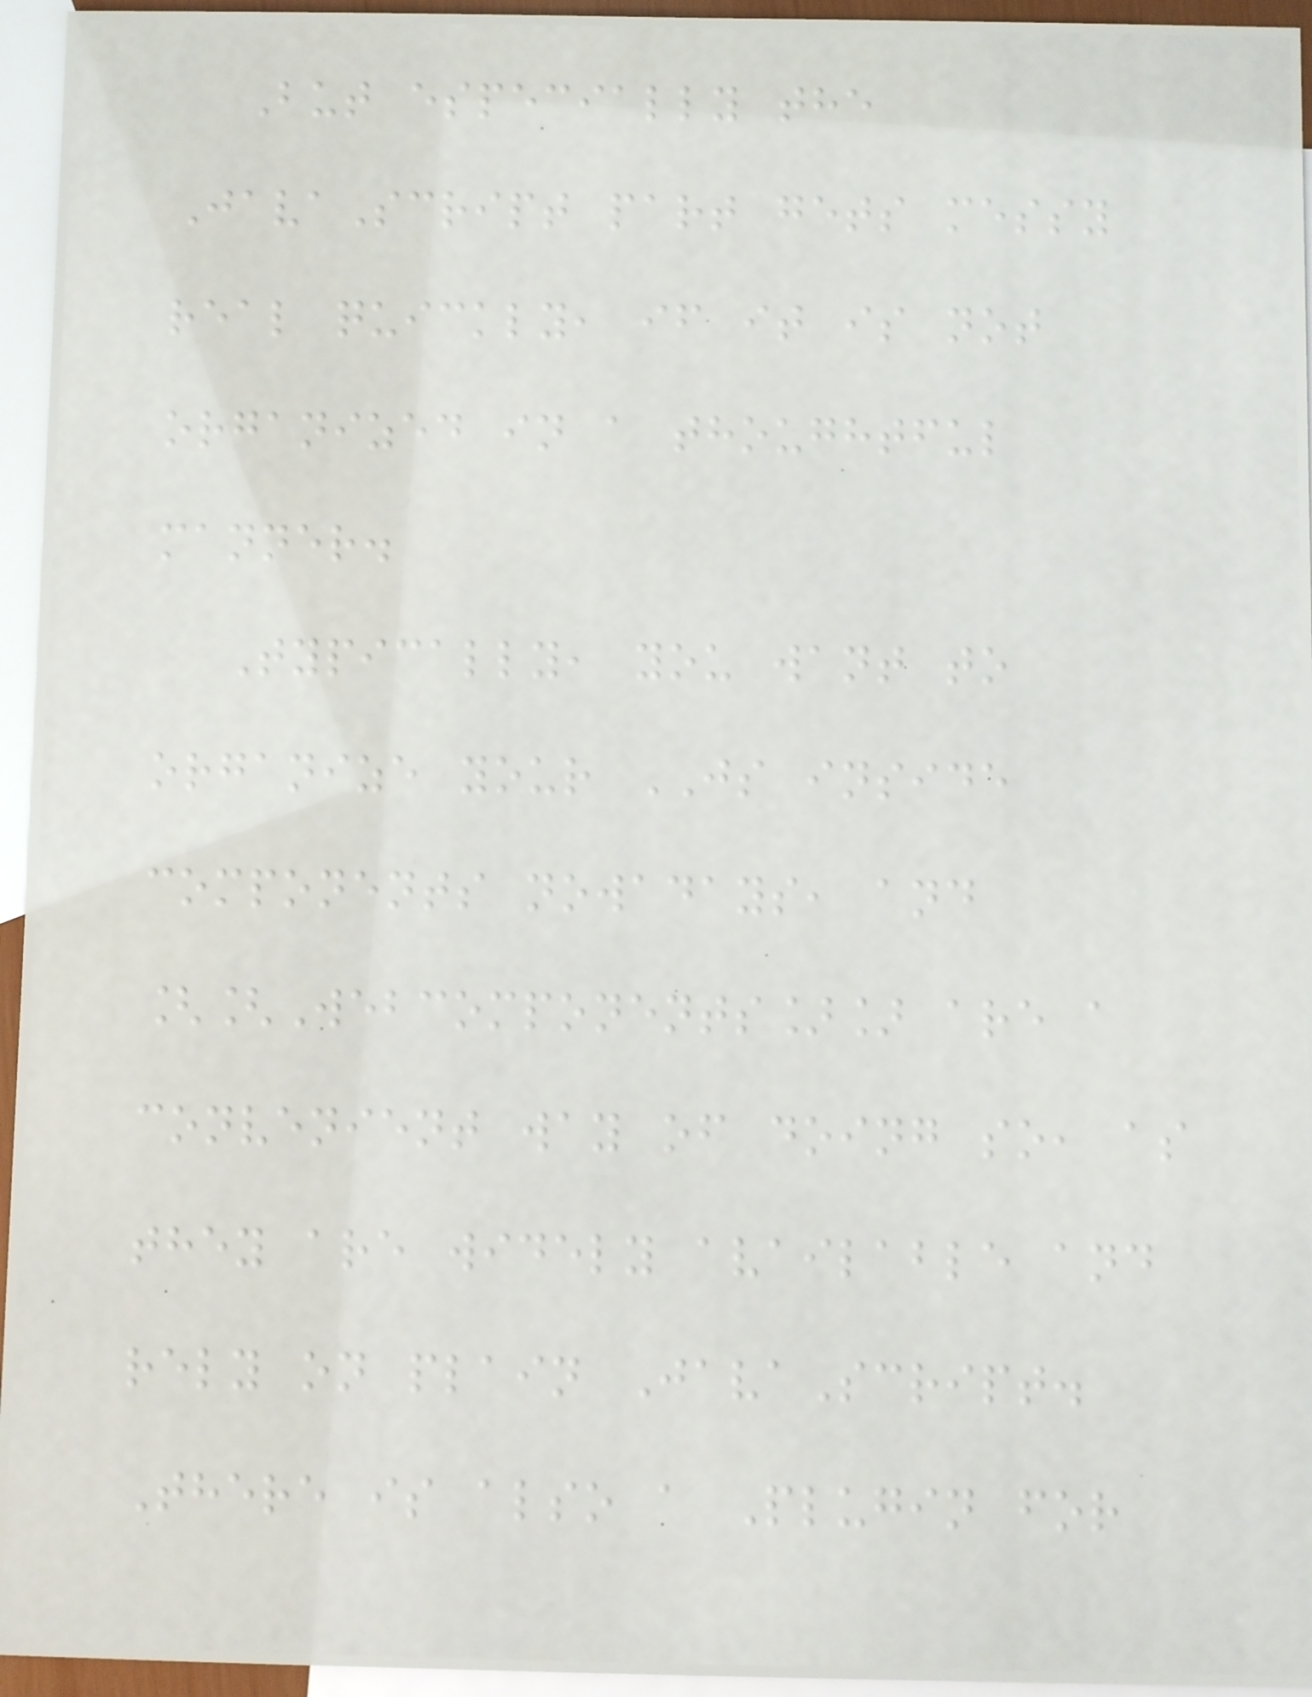But especially the
JavaScript part gets messy
real quickly, if it is not
organized in a thoughtful
manner.
Typically, you want to
organize your JS inside
components nowadays, and
[[Webcomponents]] are a
convenient way of doing so, as
they are widely available and
rely on plain JavaScript.
There is also a Plugin for
